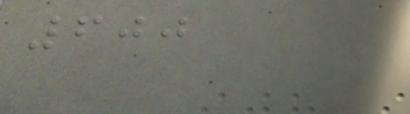600
